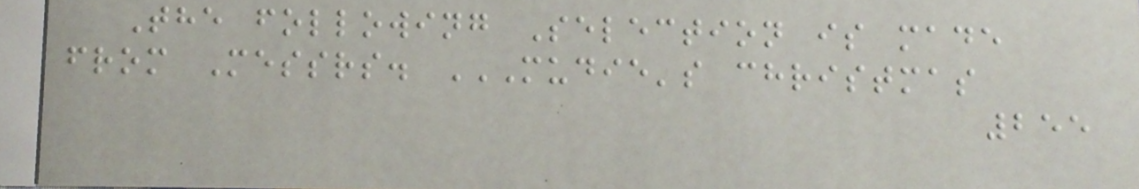The following Selection is made
from Messrs. MUDIE'S CHRISTMAS
255
